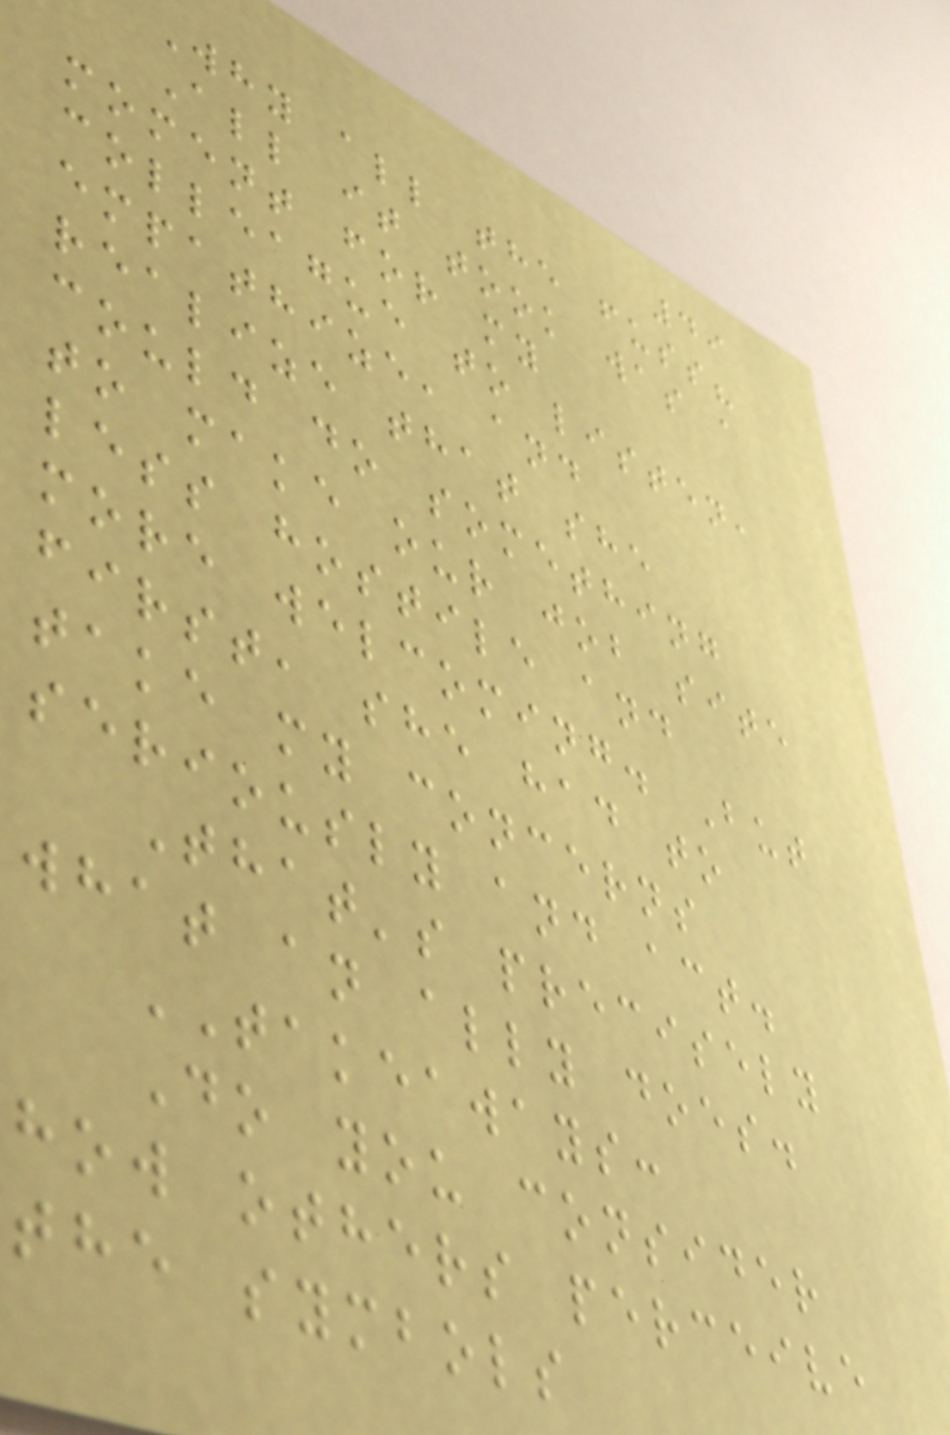49
Why all the fuss?
All it took was a
moment for my
colleague to listen,
empathize, and
realize that she
could do something
to make our job site
less hostile and
more welcoming. But
first, she had to
take my concerns
seriously and act.
That's precisely
what an ally does.
TAKEAWAYS:
Do you consider
how others perceive
the symbols
